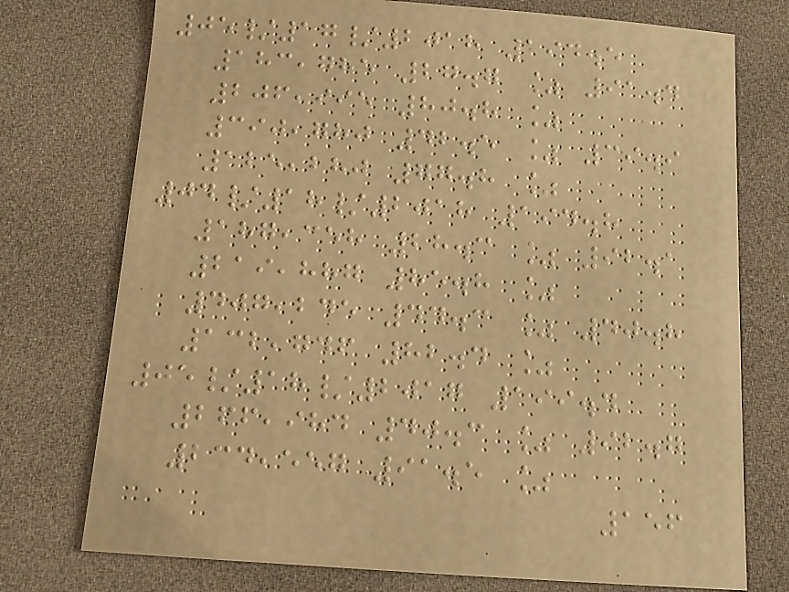05/17/2018 194.5
183,785 27.7 % 91.4
206,995 80.8 %
390,780 42.5 % 39.9
125,280 77.8 %
04/18/2018 194.8
187,358 28.3 % 92.1
219,887 85.8 %
407,245 44.3 % 40.8
132,746 82.4 %
05/18/2017 199.4
266,984 40.3 % 92.7
234,557 91.5 %
156
